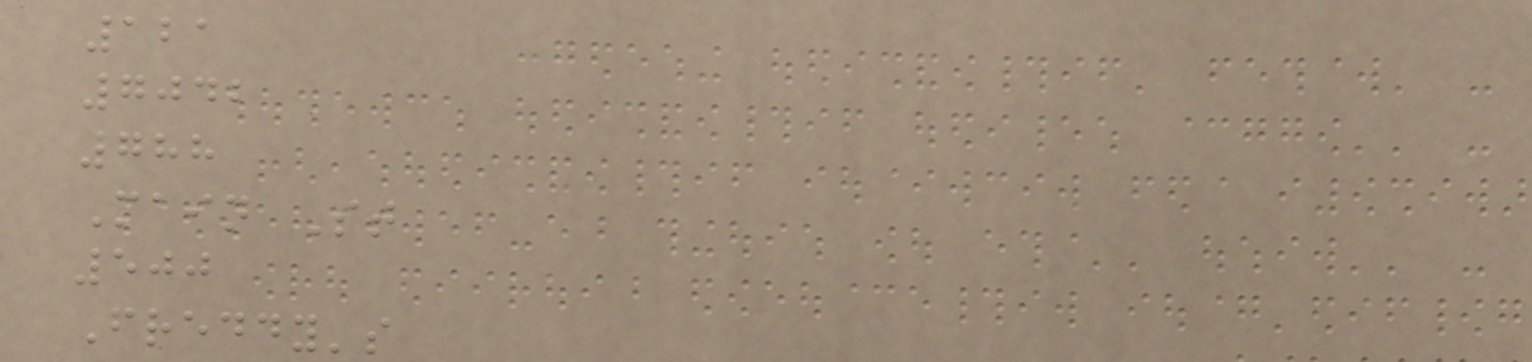121
7042
788
Main St
500
Freddy's
